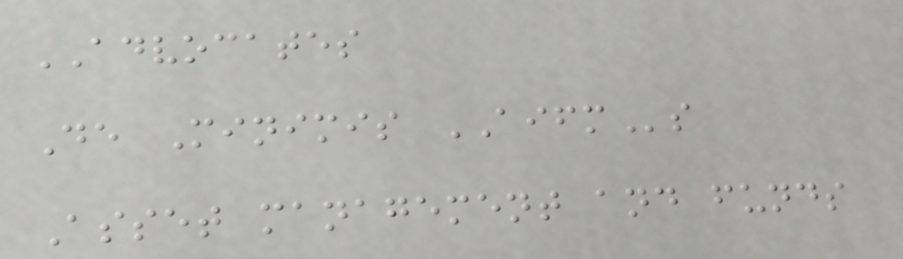ADVOCATES
De Minimis AIFMs
Asset management and funds
